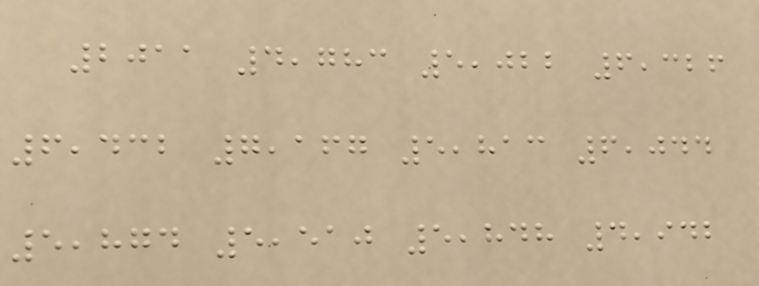2011 4,783 5,022 6,326
6,432 7,167 5,813 6,044
5,874 5,510 5,848 4,942
